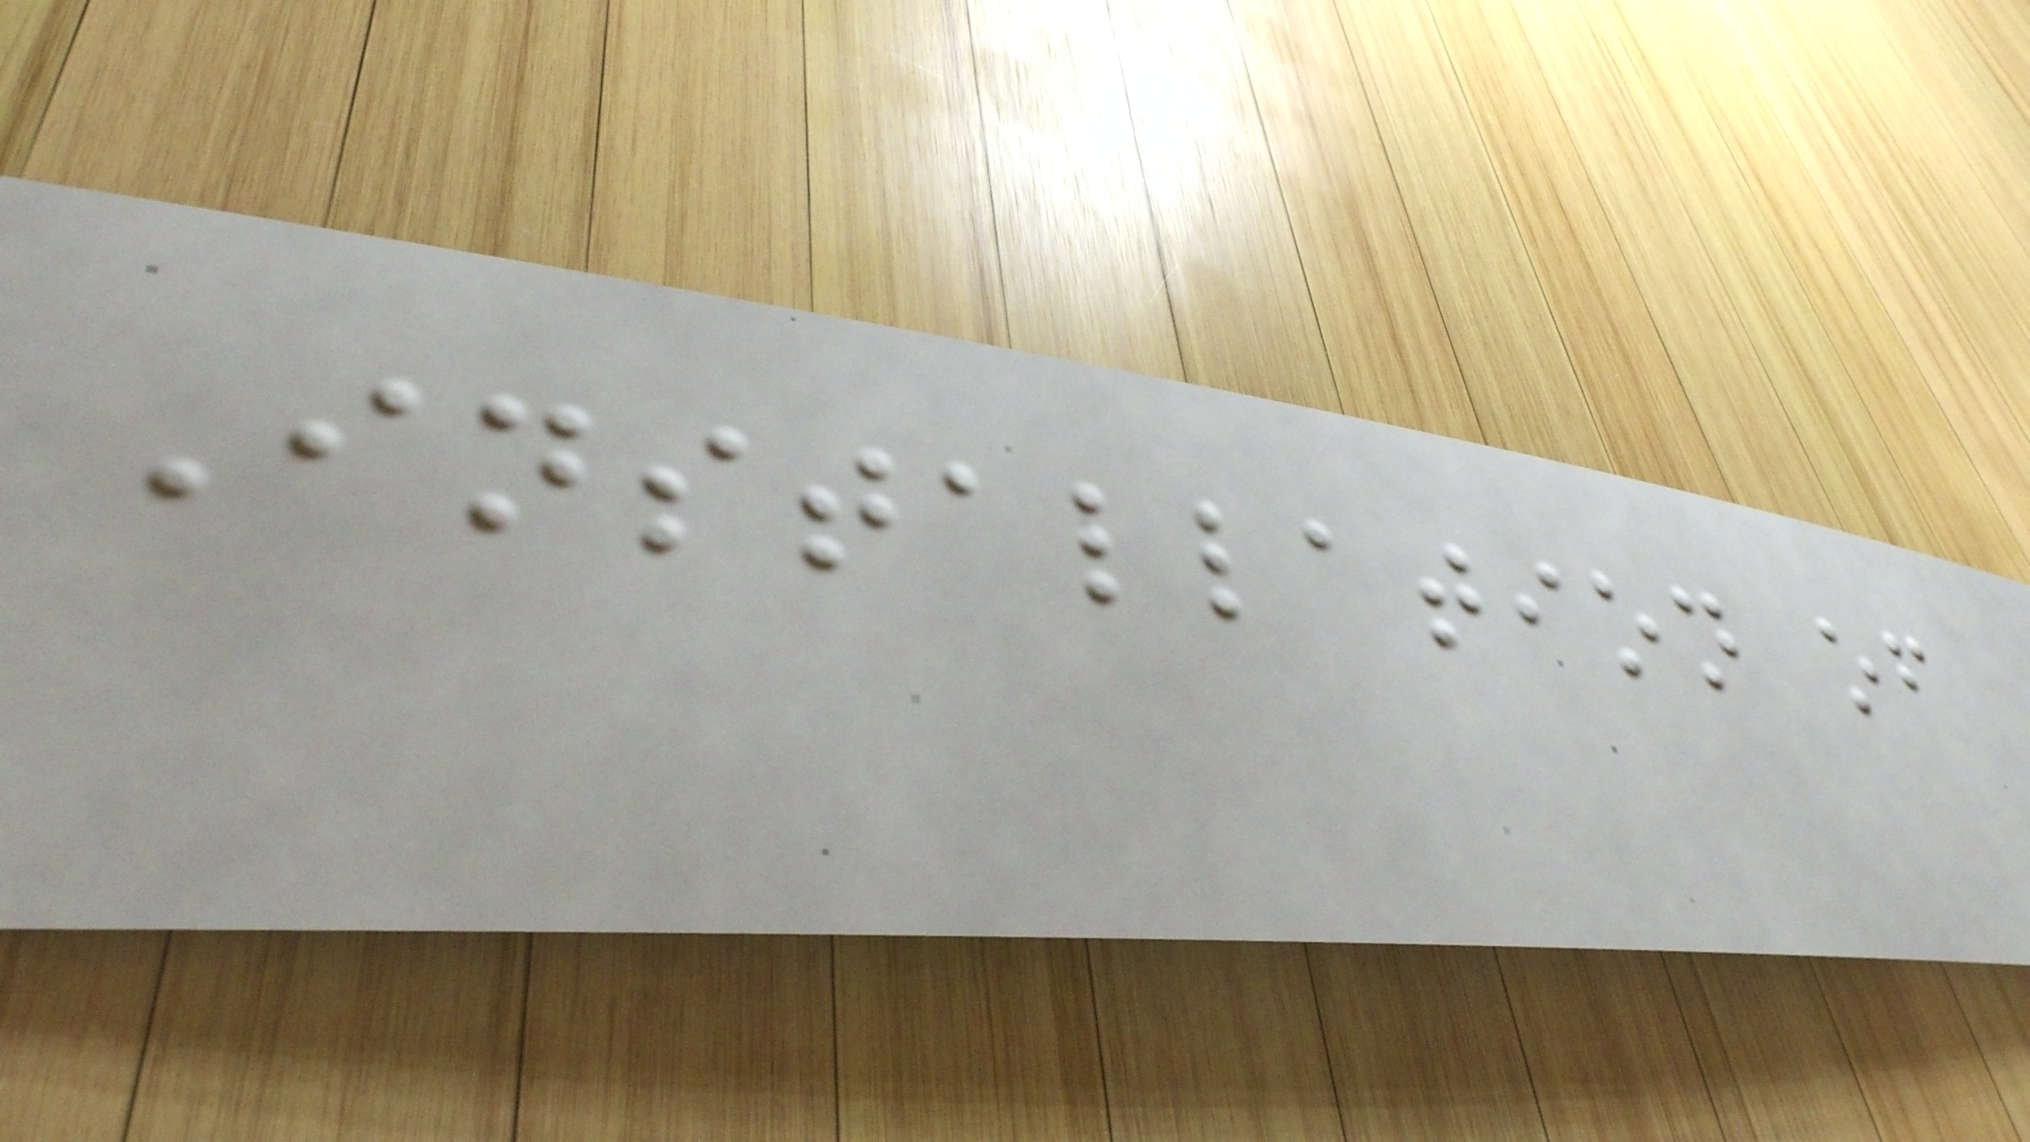Installation of
